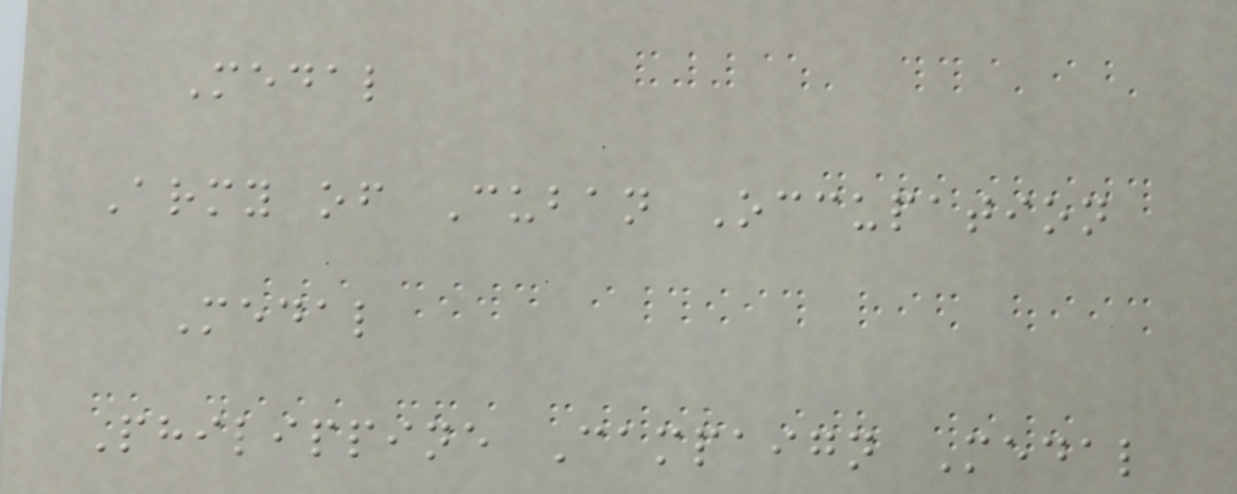Medal
Army of Cuban Occupation
Medal
Philippine Campaign Medal
